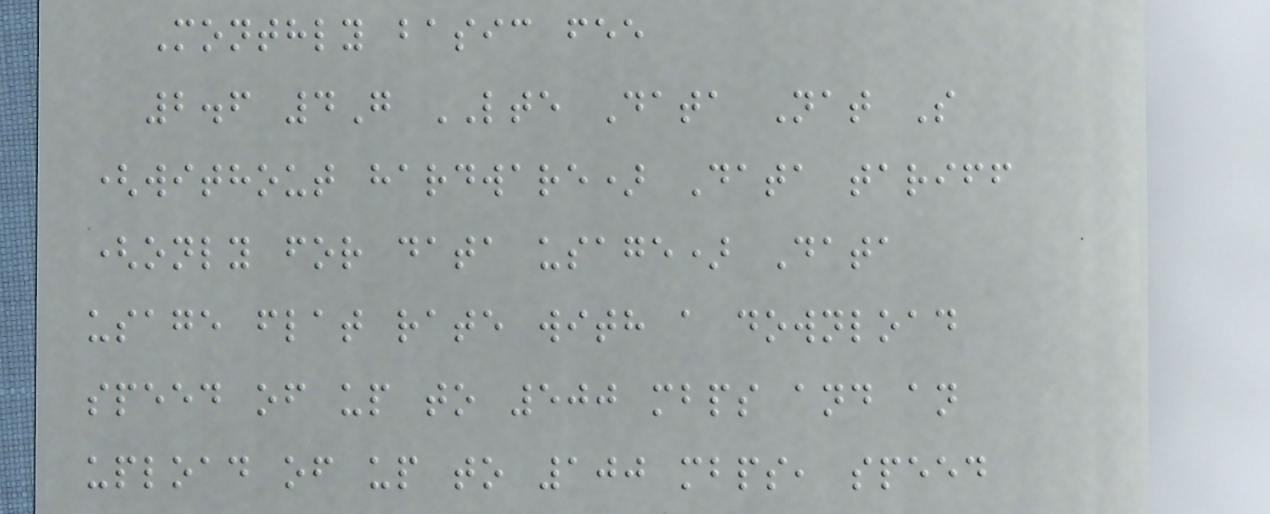Monthly basic fee
2.6 4G LTE Data Nat S
(without hardware) Data tariff
(only for data usage) Data
usage flat rate with a download
speed of up to 500 mbps and an
upload of up to 100 mbps, speed
